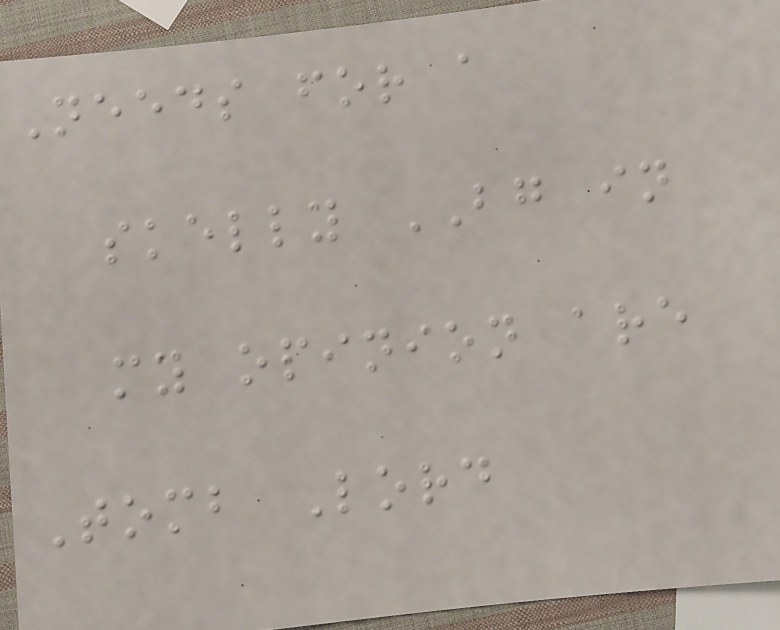Needs for a
skelly BG in
my opinion are
Tomb Lord
